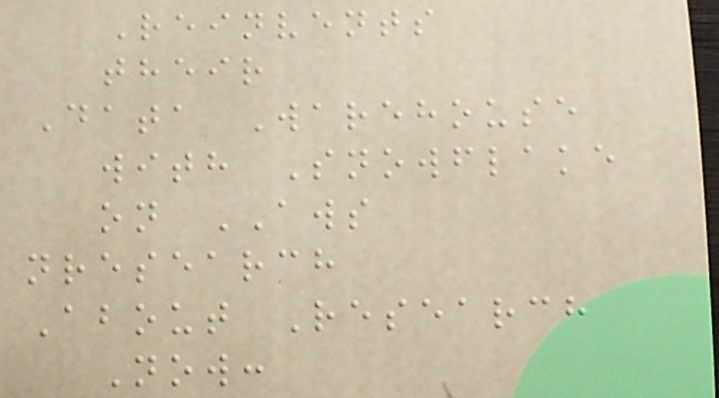Reinvents
their
Data Warehouse
with Snowflake
on AWS
nresearch
About Research
Now:
